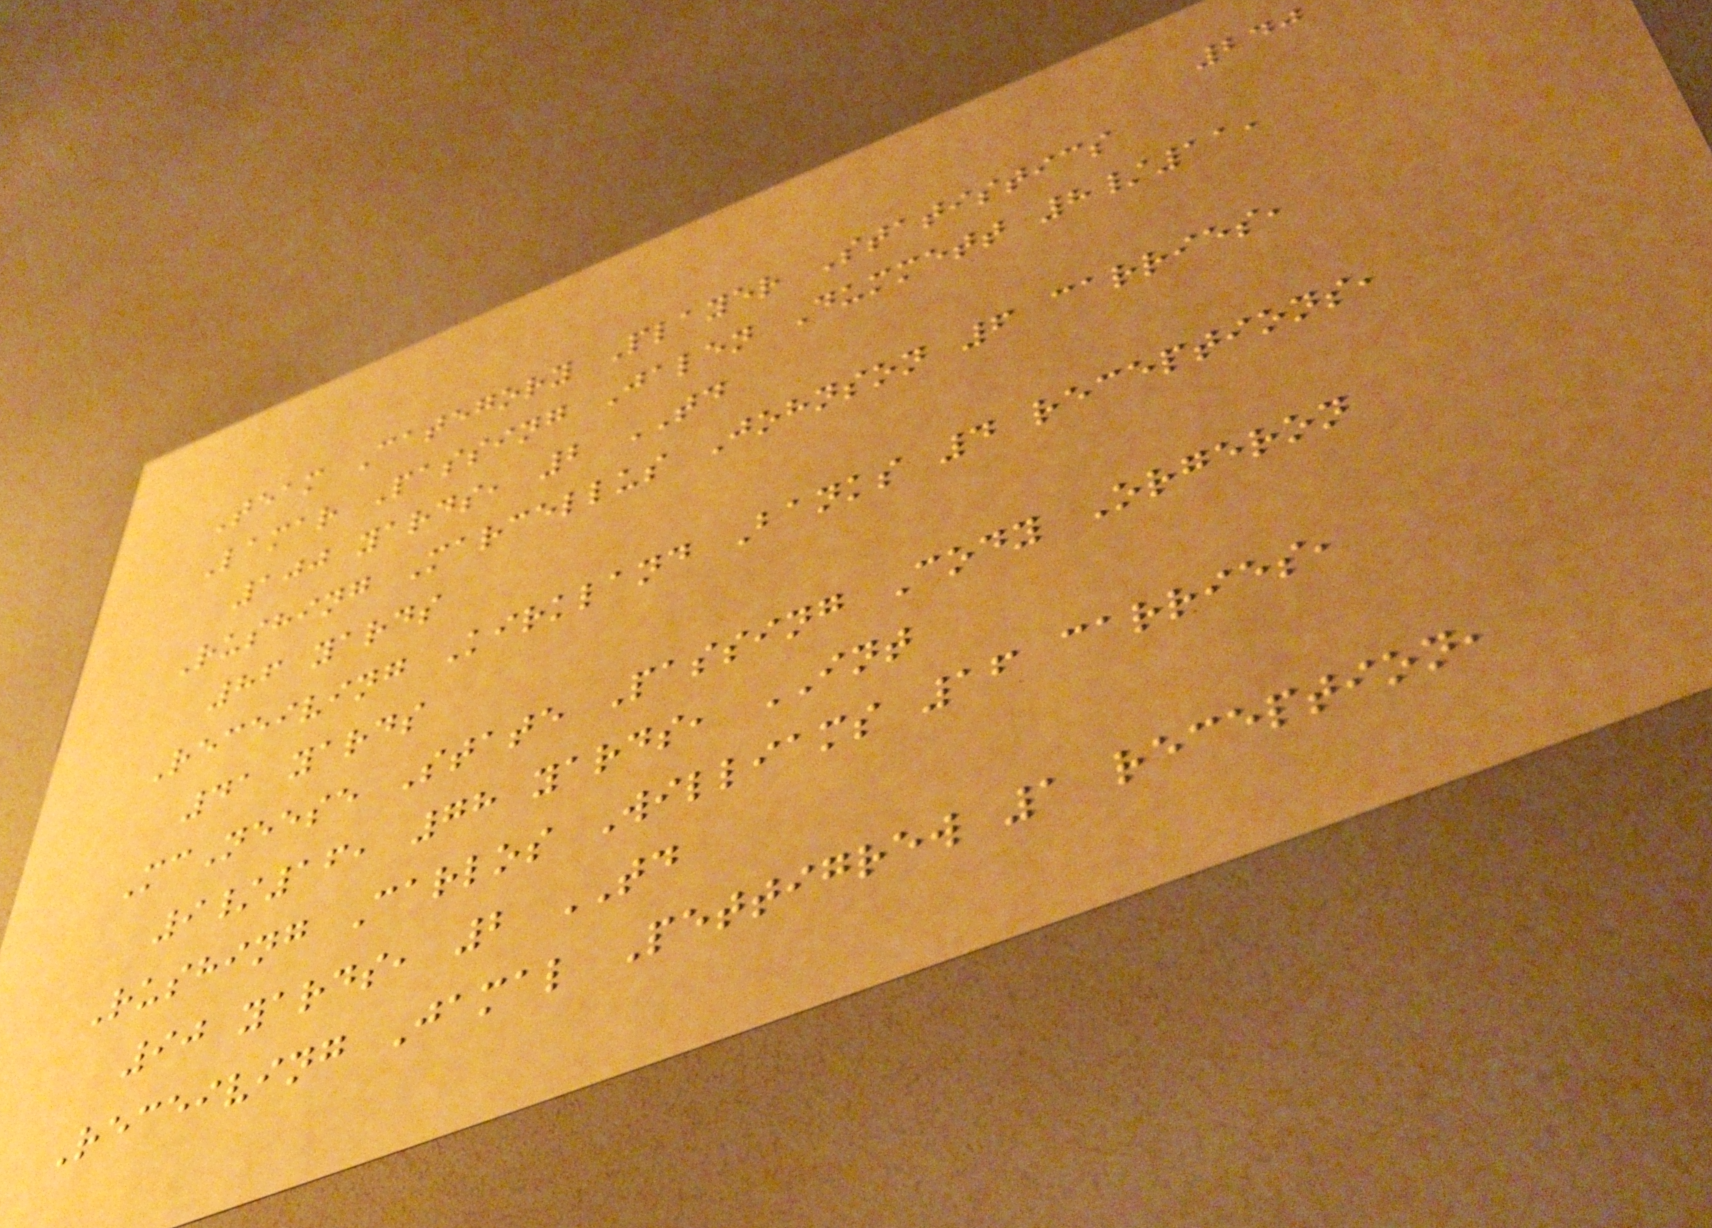240
Team Category Player Statistics
Lamar Passing Jalen Dummett 8/11,
100 yards, 2 TD
Rushing Marcellus Johnson 6 carries,
86 yards
Receiving Kirkland Banks 4 receptions,
41 yards
McNeese State Passing Cody Orgeron
9/16, 78 yards, INT
Rushing Carlos Williams 16 carries,
90 yards, 2 TD
Receiving Jamal Pettigrew 1 reception,
